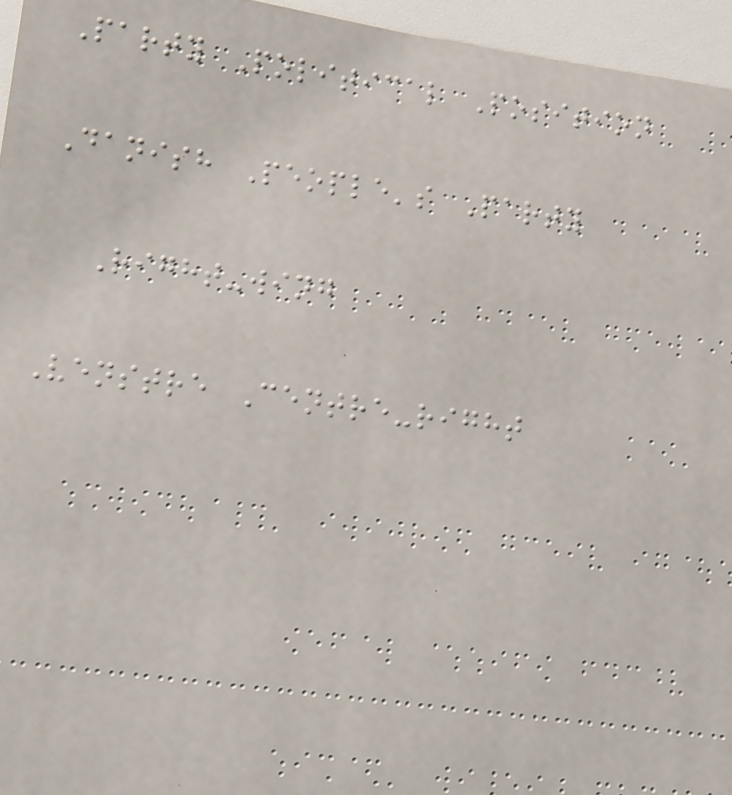Party Political Position
Danish People's Party
Right-wing
Venstre Centre-right
